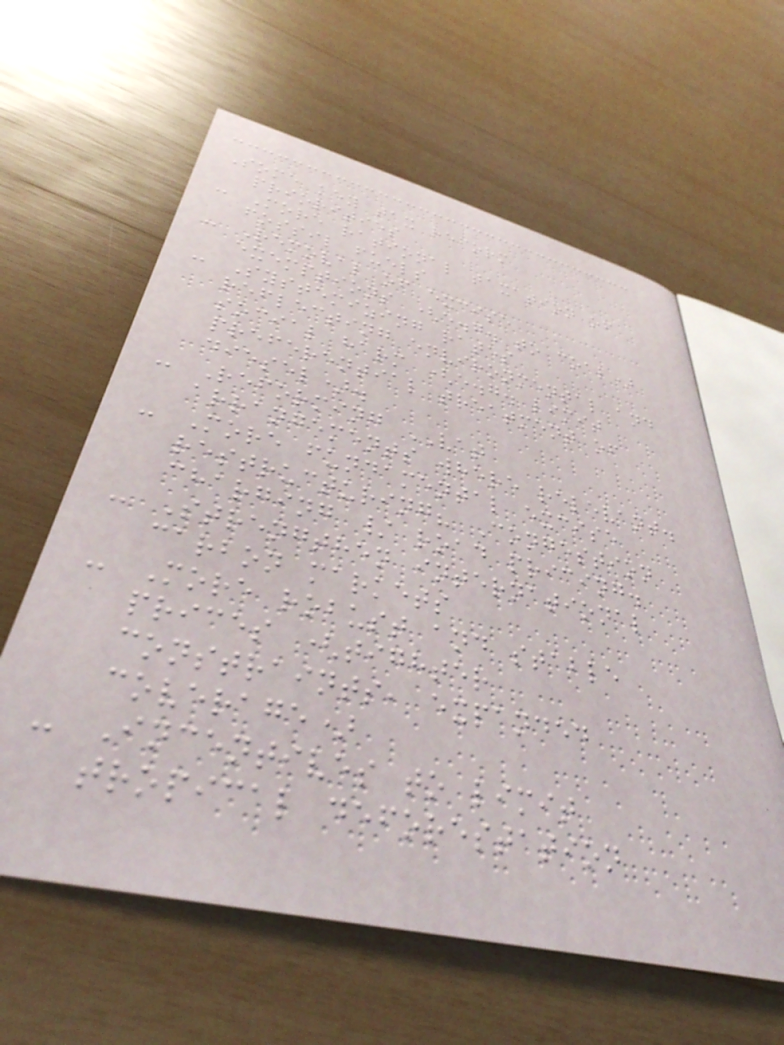Some key tax reform
priorities
- More rational taxation of
fossil fuels
- Removal of excise
exemptions (e.g. to coal)
- Systemizing rates
reflecting environmental and
social harm (e.g. limit
preferential treatment of
diesel).
- Reforming VAT
arrangements where relevant.
- More fundamental excise
restructuring? Congestion
charging / road pricing.
- Strengthen international
carbon markets
- More robust and stable
prices (tighter
constraints, expanded
coverage)
- Incentives to limit
tropical deforestation
